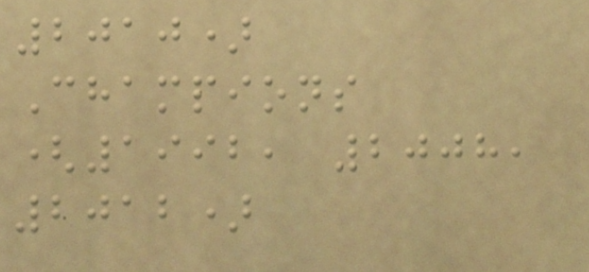2010)
Champions
(1992, 2008,
2012)
